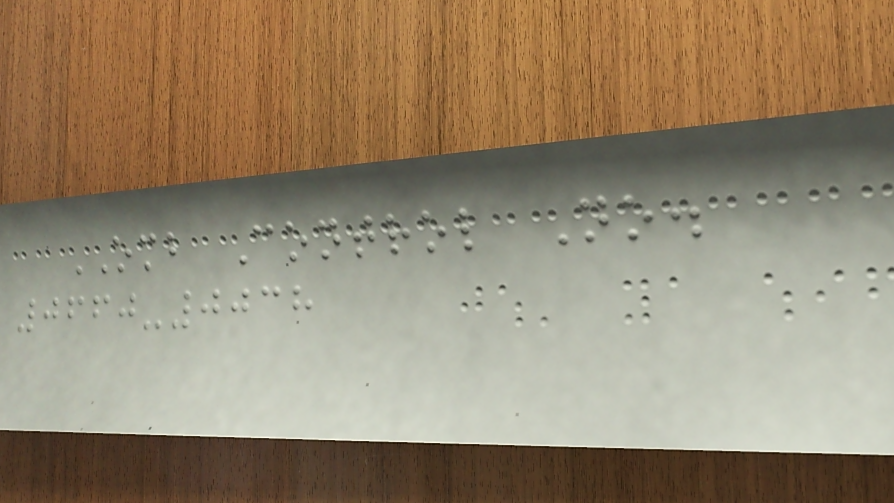OMB Control No.
0660-0038
